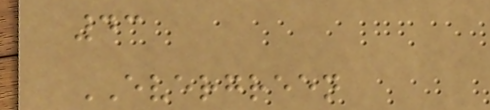43
EVERGREEN
